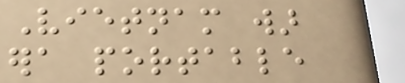Vietnam war
era portable
